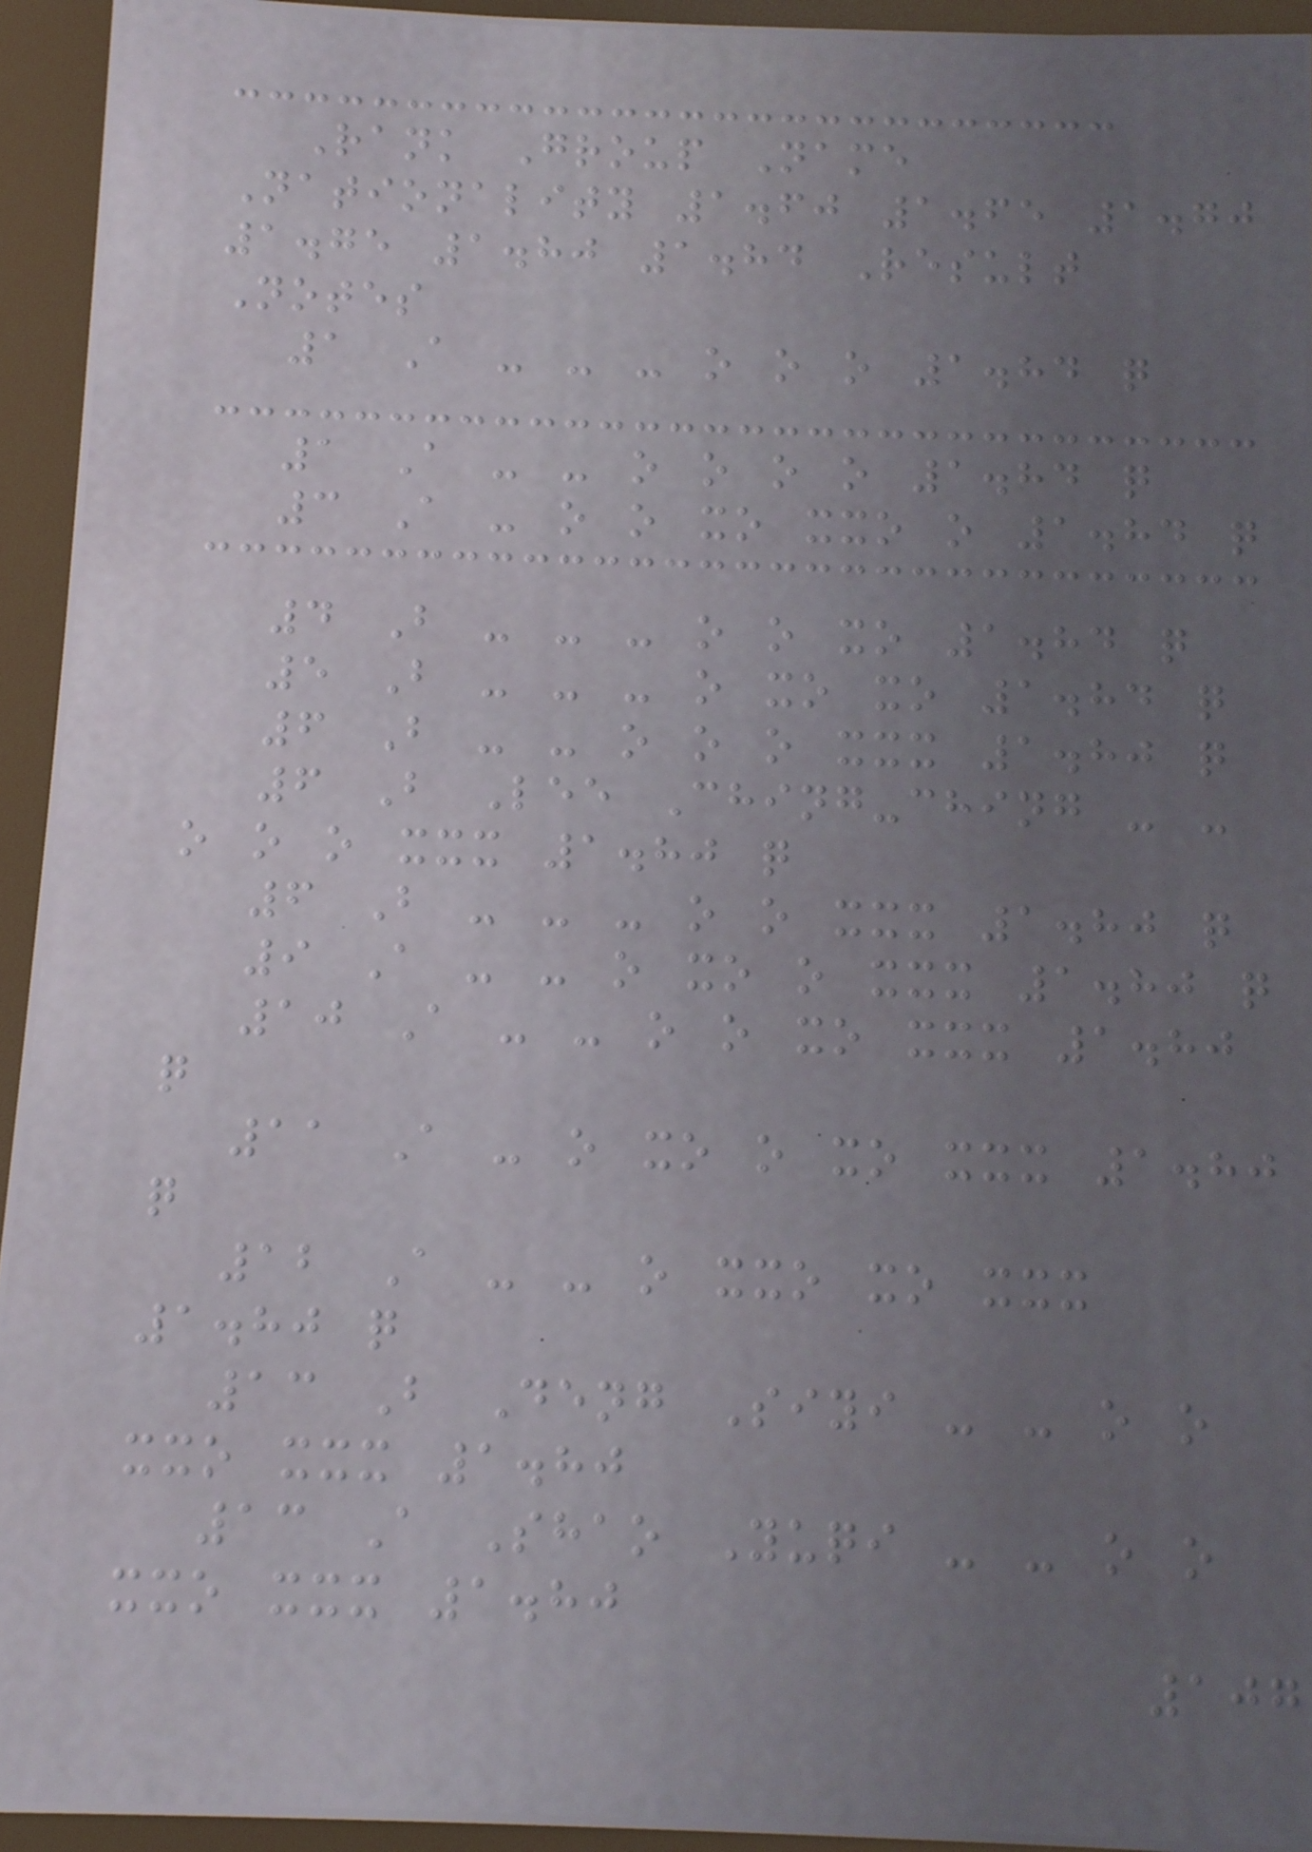Rank Group Name
Nationality 1.60 1.65 1.70
1.75 1.80 1.84 Result
Notes
1 A - - - o o o 1.84 q
1 A - - o o o o 1.84 q
3 A - o o xo xxo o 1.84 q
4 B - - - o o xo 1.84 q
5 B - - - o xo xo 1.84 q
6 B - - o o o xxx 1.80 q
6 B Lee Ching-ching - -
o o o xxx 1.80 q
6 B - - - o o xxx 1.80 q
9 A - - o xo o xxx 1.80 q
10 A - - o o xo xxx 1.80
q
11 A - o xo o xo xxx 1.80
q
12 A - - o xxo xo xxx
1.80 q
13 B Deng Siyi - - o o
xxo xxx 1.80
13 A Shao Yuqi - - o o
xxo xxx 1.80
107
